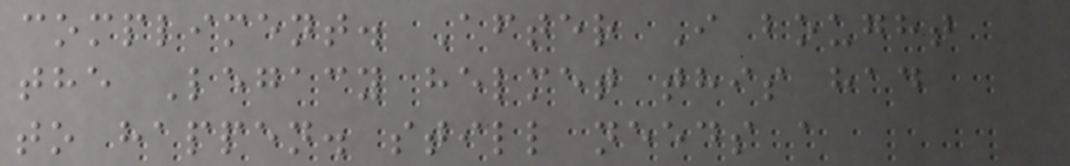compliment. After I bought
the Legacy helmet this had
to happen. still needs a
